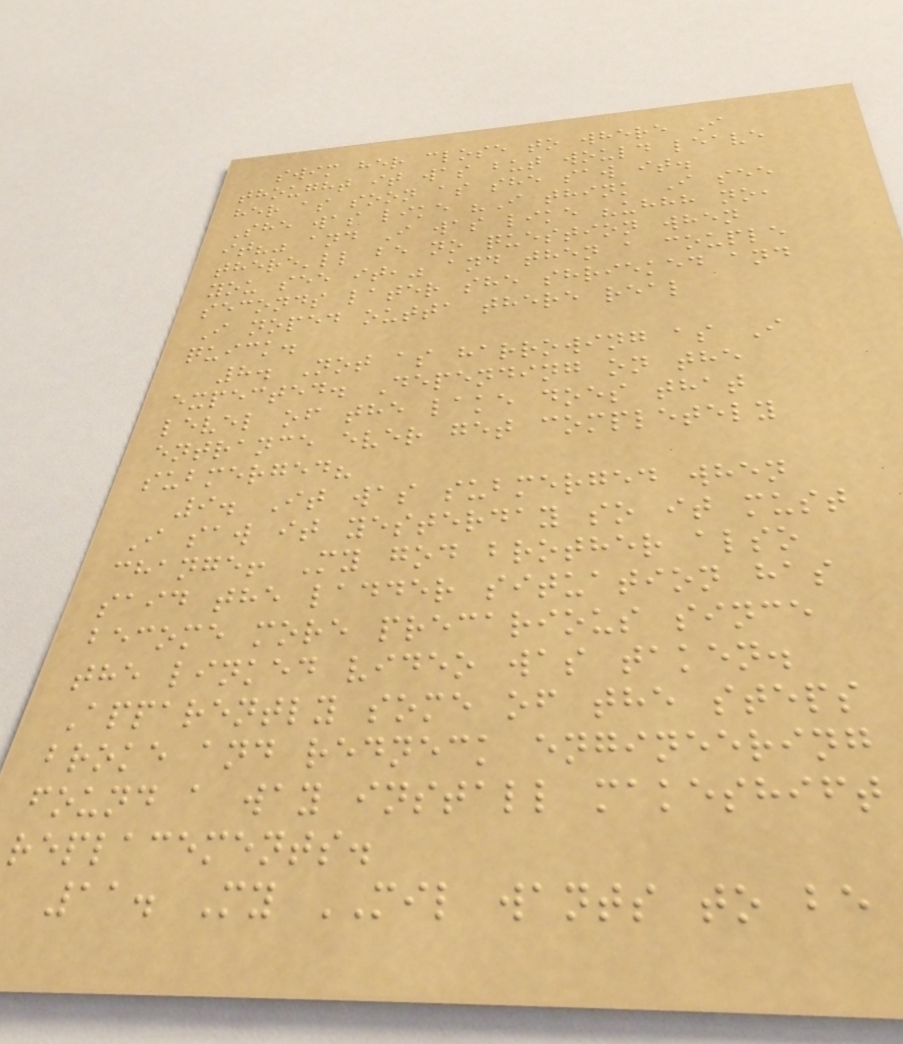swim her close to where I
thought it was but would leave
her as soon as she saw it.
She was like "I think I see
it?" and I was like "uhhh no,
there'll be no question when
you see it," and then a couple
seconds later she shrieked and
I noped outta there real
quick.
8. Not as harrowing as I
expected. Depending on the
level of the lake does that
entrance ever get completely
submerged?
9. It was submerged when
I saw it yesterday so it must
change! My god brother also
said the ladder situation has
become more precarious since
the linked video was taken.
Apparently some of the steps
broke and redneck engineering
found a way install makeshift
replacements.
11. My MIL wants to be
